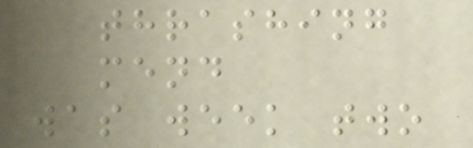thrashing
mend
was week two
